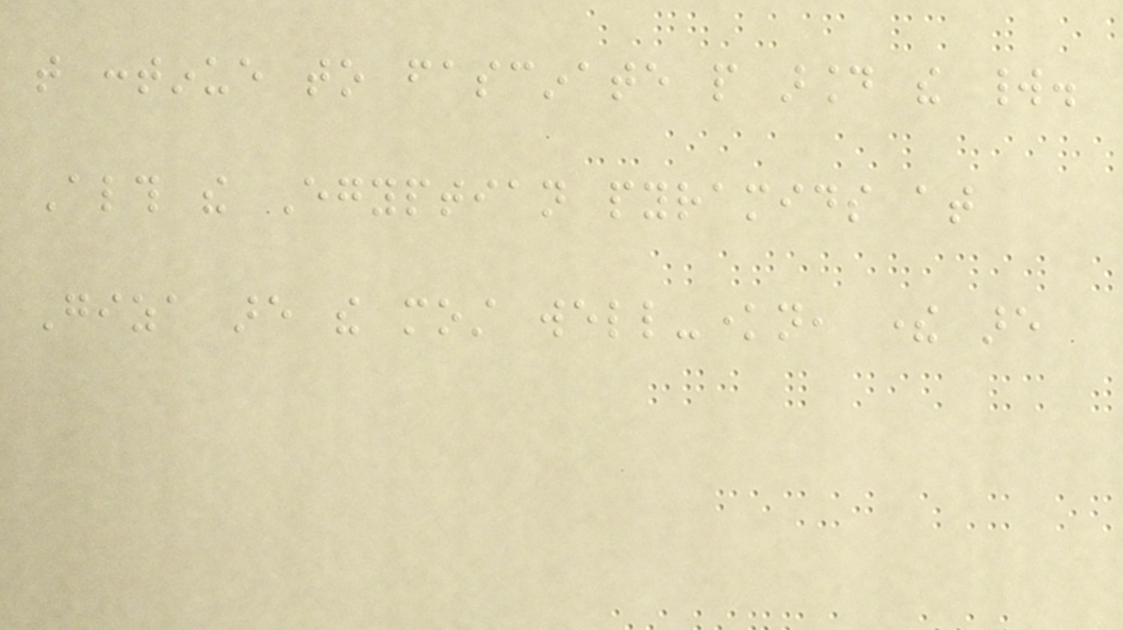that continue to fascinate people around the world.
Although the Egyptian pyramids at
Giza are the most well-known, there are
